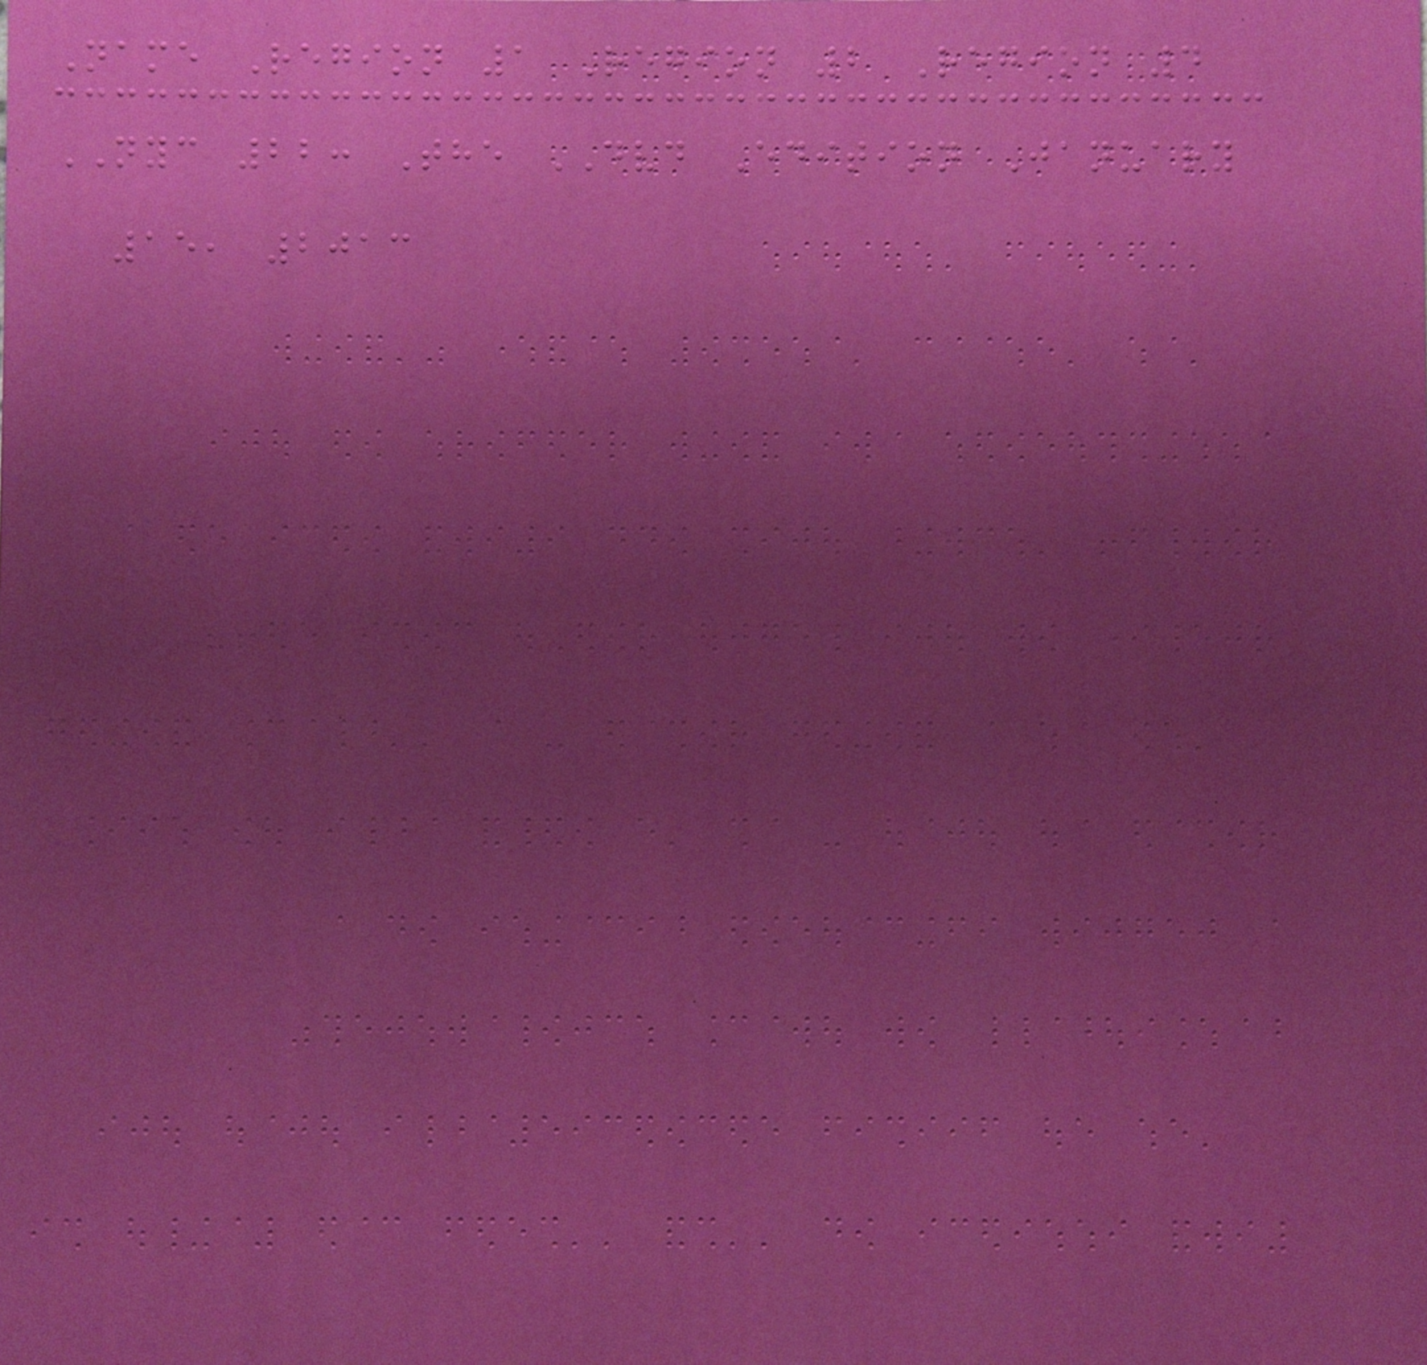Name Region 1 Region 2 Region 4
NYC 22: The DVD Edition January
15, 2013
